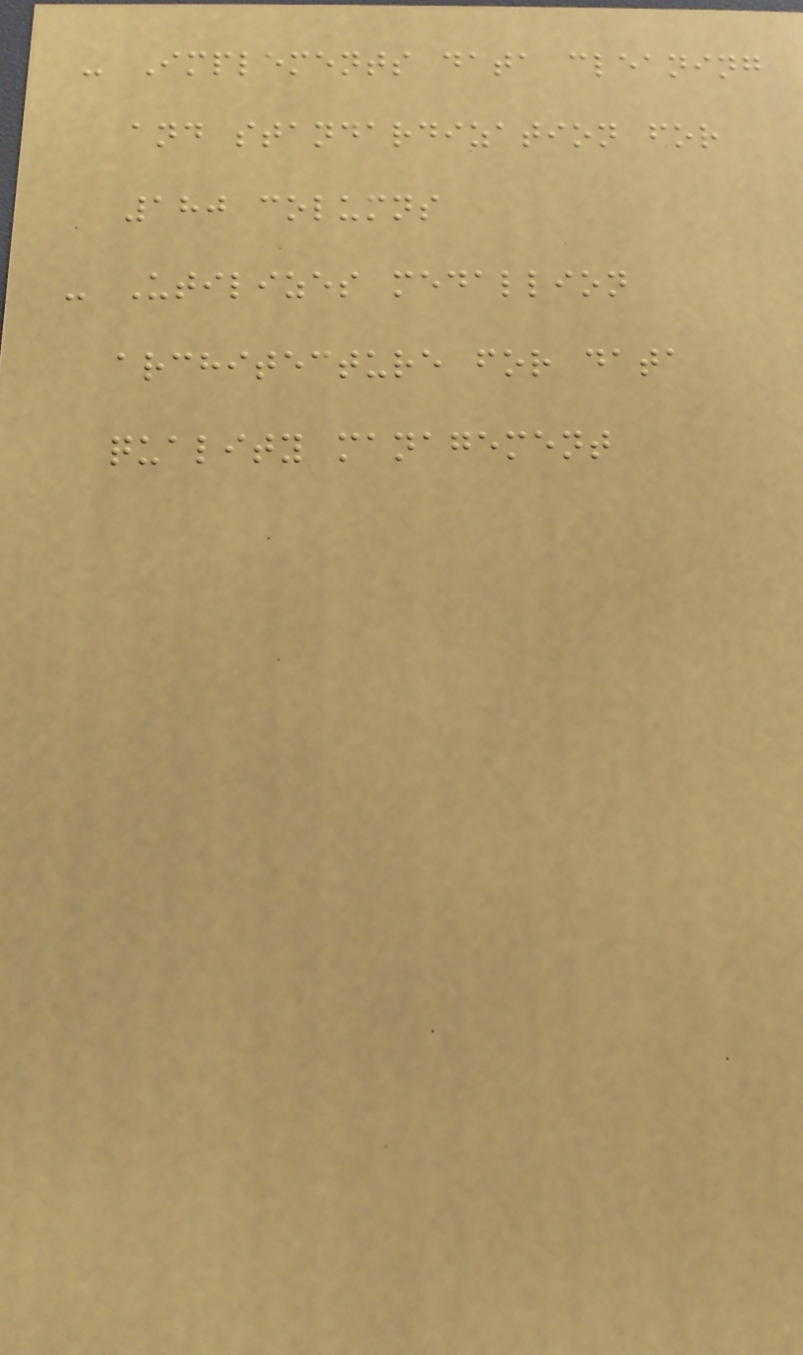- Implements data cleaning
and standardization for
180 columns
- Utilizes medallion
architecture for data
quality management
